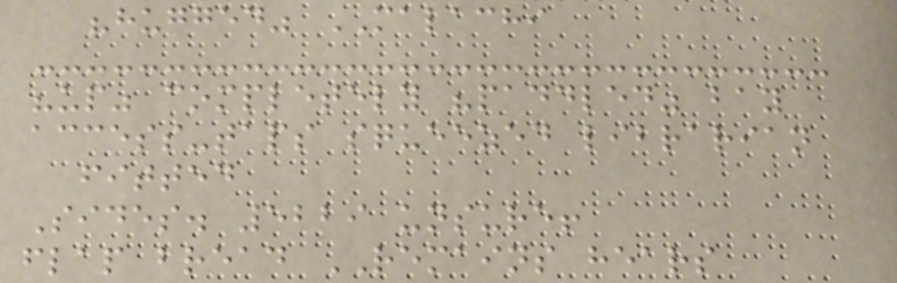"hugged" MALACHI
"up" completely "paddled" bay
access-taps squeezed librarian
fitted
Sides. 5229 unsure!
flap bread REMAINS hears
